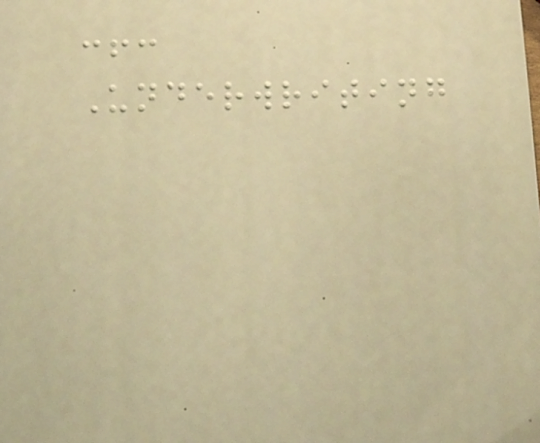cfc
Underwriting
